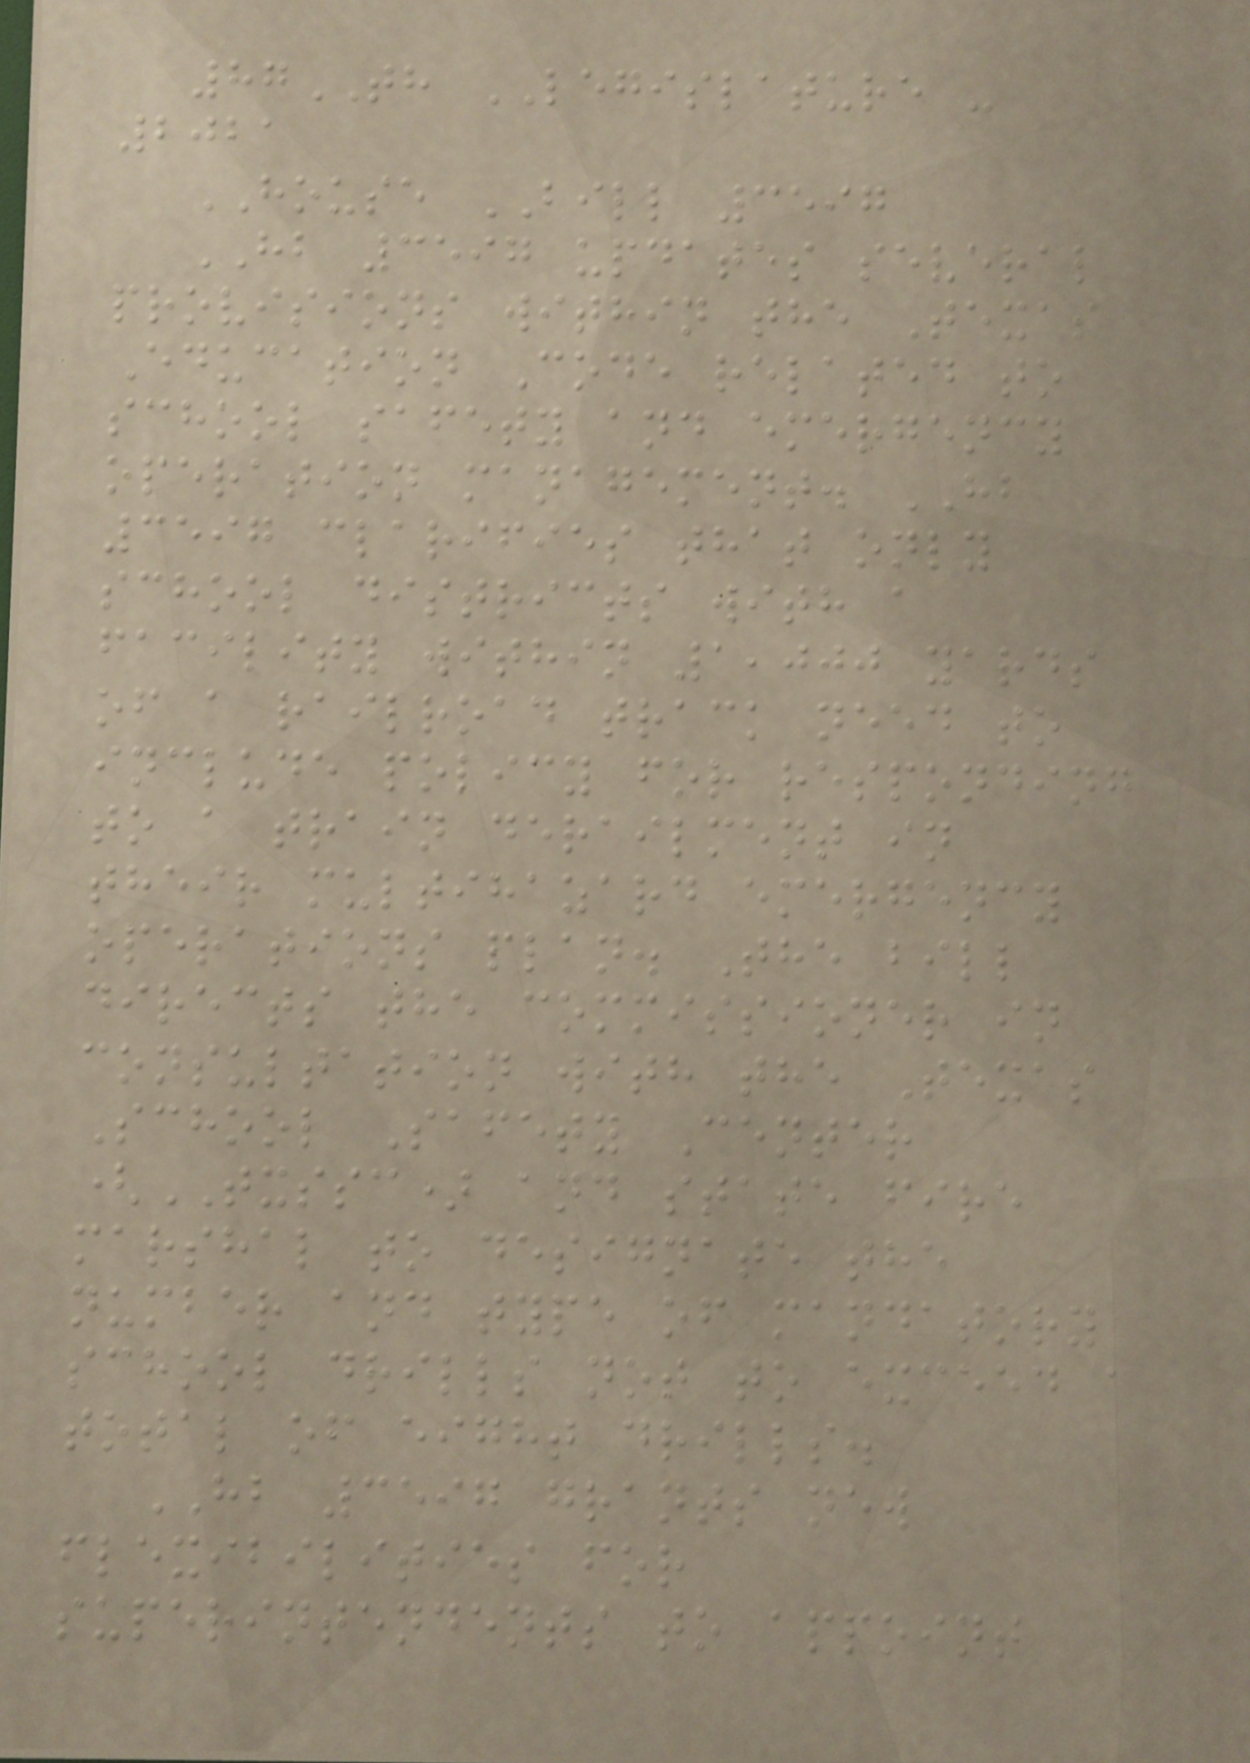87TH LEGISLATURE -
2021
HOUSE BILL 3597
HB 3597 updates several
provisions within the Texas
Education Code related to
school safety and emergency
operation management. HB
3597 clarifies that only
school districts with a
facility within 1,000 yards
of a railroad track need to
include policy for responding
to a train derailment in
their multihazard emergency
operations plan. The bill
directs the commissioner in
consultation with the Texas
School Safety Center
(TXSSC) and state fire
marshal to designate the
number and type of mandatory
school drills not to exceed a
total of eight drills.
HB 3597 grants new
flexibilities for
superintendents to appoint
